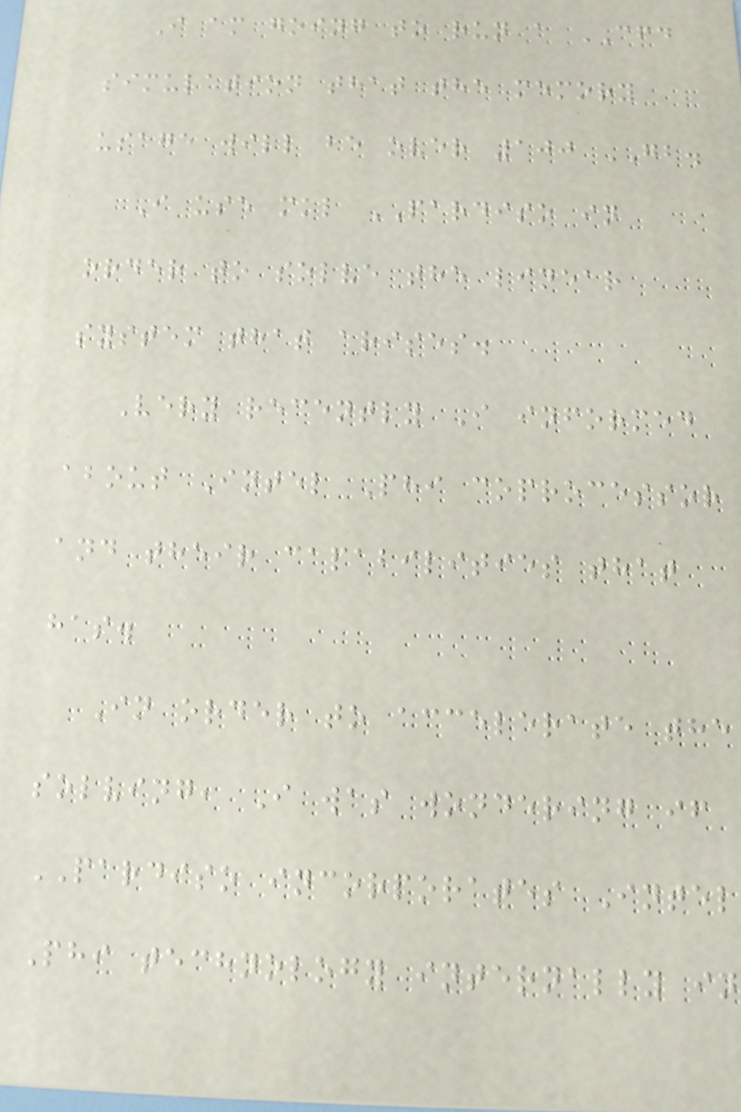I am going to run a CFD
simulation that the memory
usage will be over 100 GB.
I use mkl PARDISO in
order to solve the linear
system that arises.
Very recently I informed
about Intel Phi coprocessor
and their capabilities that
has.
In order to accelerate the
solving, I was wondering if
PARDISO incorporates Intel
Phi technology internally in
